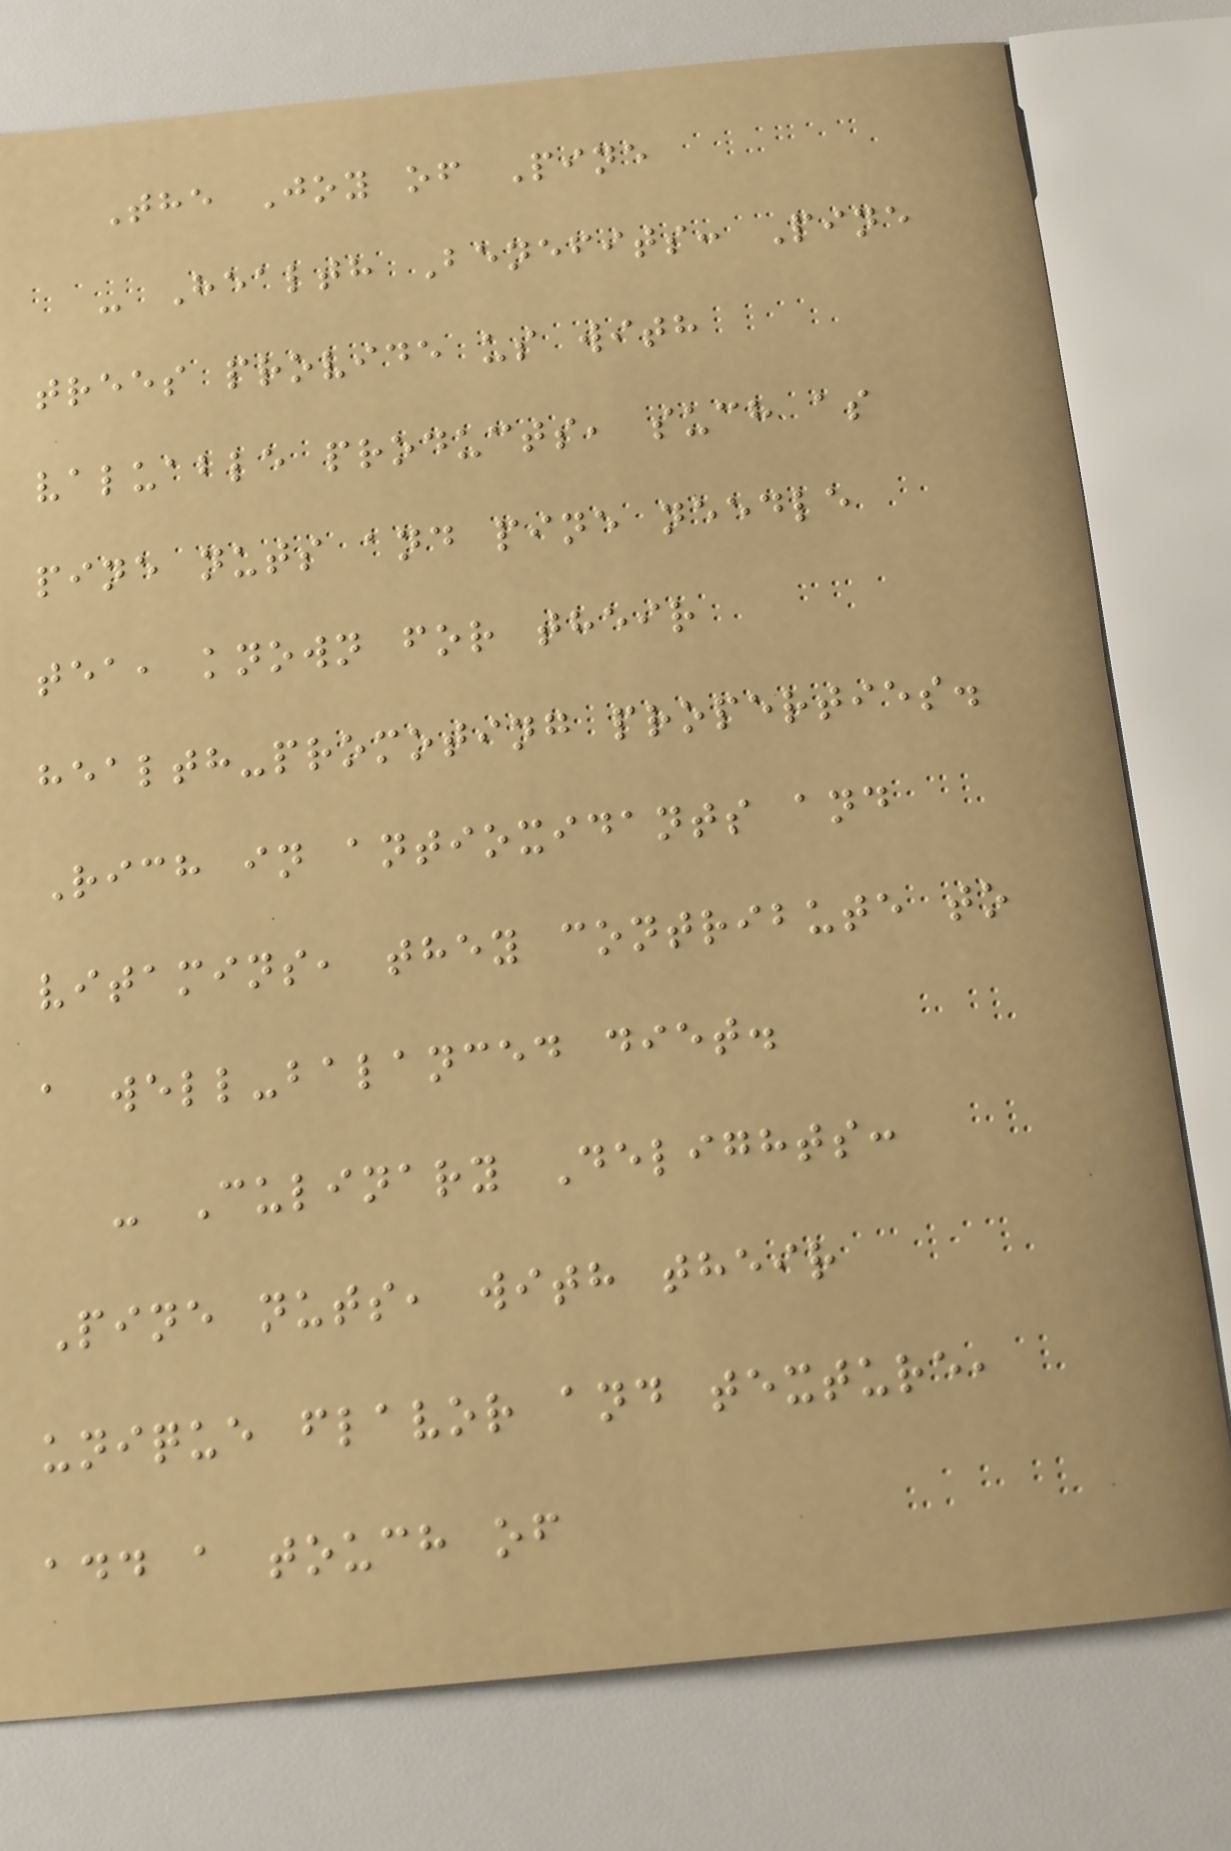The Joy of Pine
- Health Benefits: Pine
trees provide us with
valuable products, such as
pine nuts and pine needle
tea, known for their
health-promoting properties.
Rich in antioxidants and
vitamins, they contribute to
a well-balanced diet.
- Culinary Delights:
Pine nuts, with their
unique flavor and texture,
add a touch of
